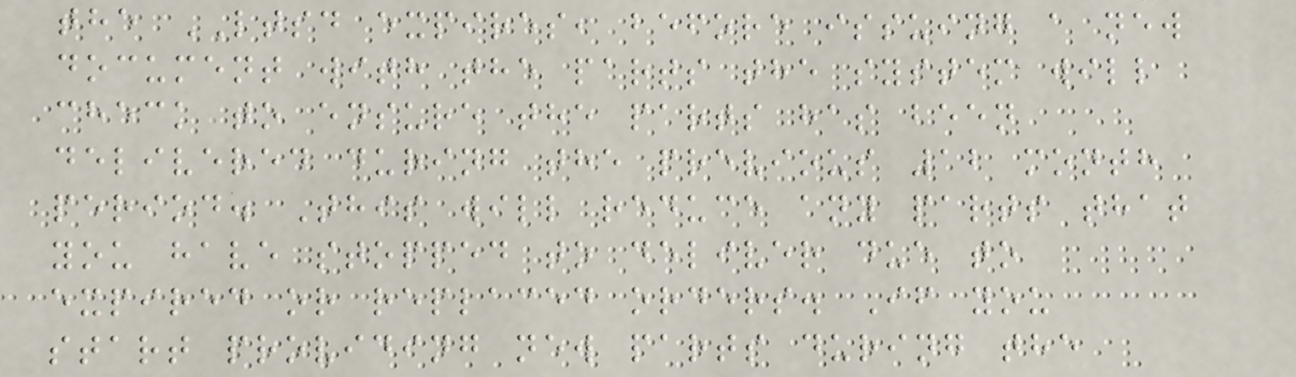the LTSD expires, before issuing a new
document with the parts the system will
check to ensure the parts has been
delivered during the previous 12 month
period. This will reduce any parts that
you have stopped to deliver due to
expired or replaced orders. If you
start providing new parts during the
